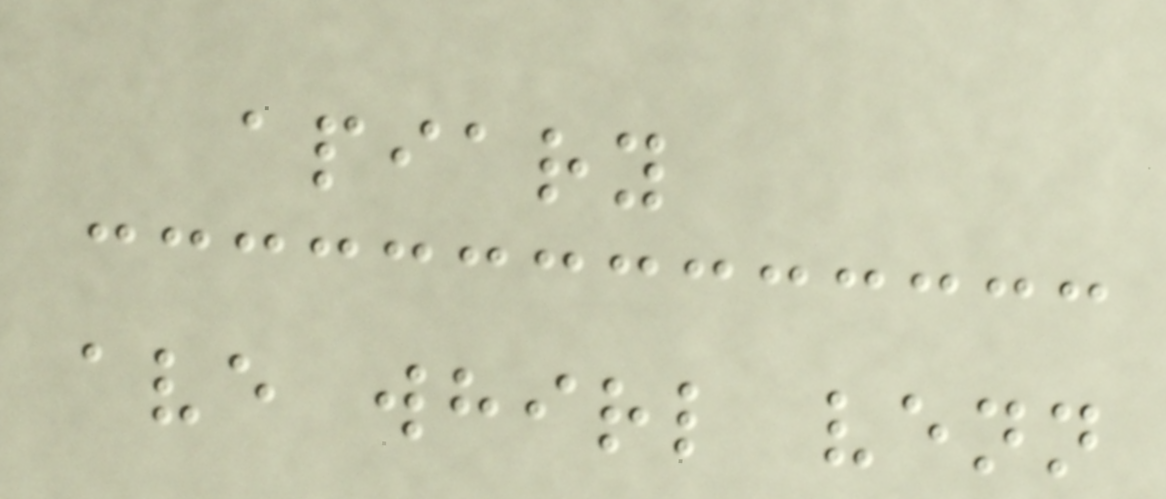apiary
ave whirl venn
